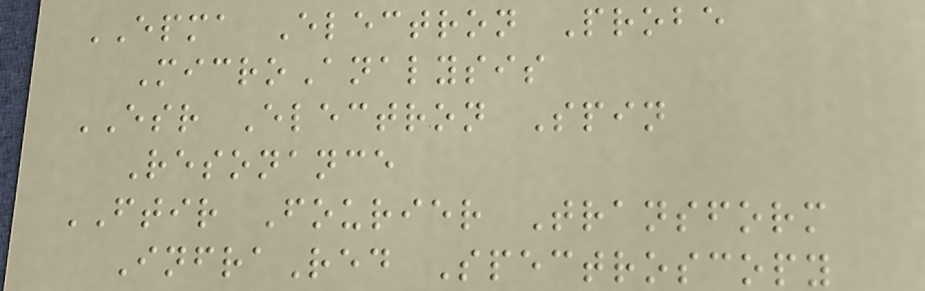EPMA Electron Probe
MicroAnalysis
ESR Electron Spin
Resonance
FTIR Fourier Transform
InfraRed Spectroscopy
